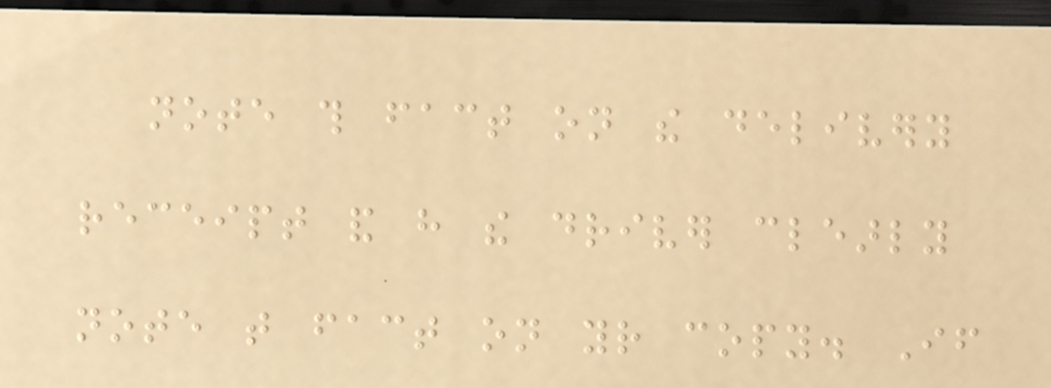note this fact on the delivery
receipt and have the driver clearly
note that fact on your copy. If
